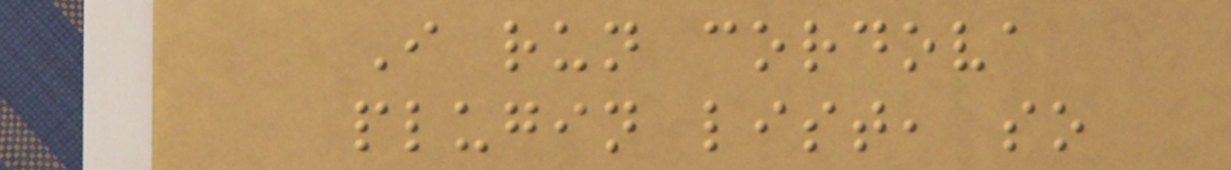I run cordova
plugin list, so
